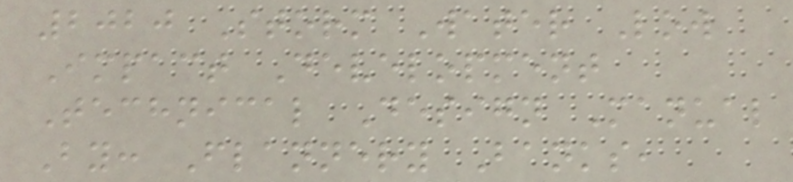2020 Storm Water Low
Impact Development
Technical Design Manual
By: Flannery Banks,
